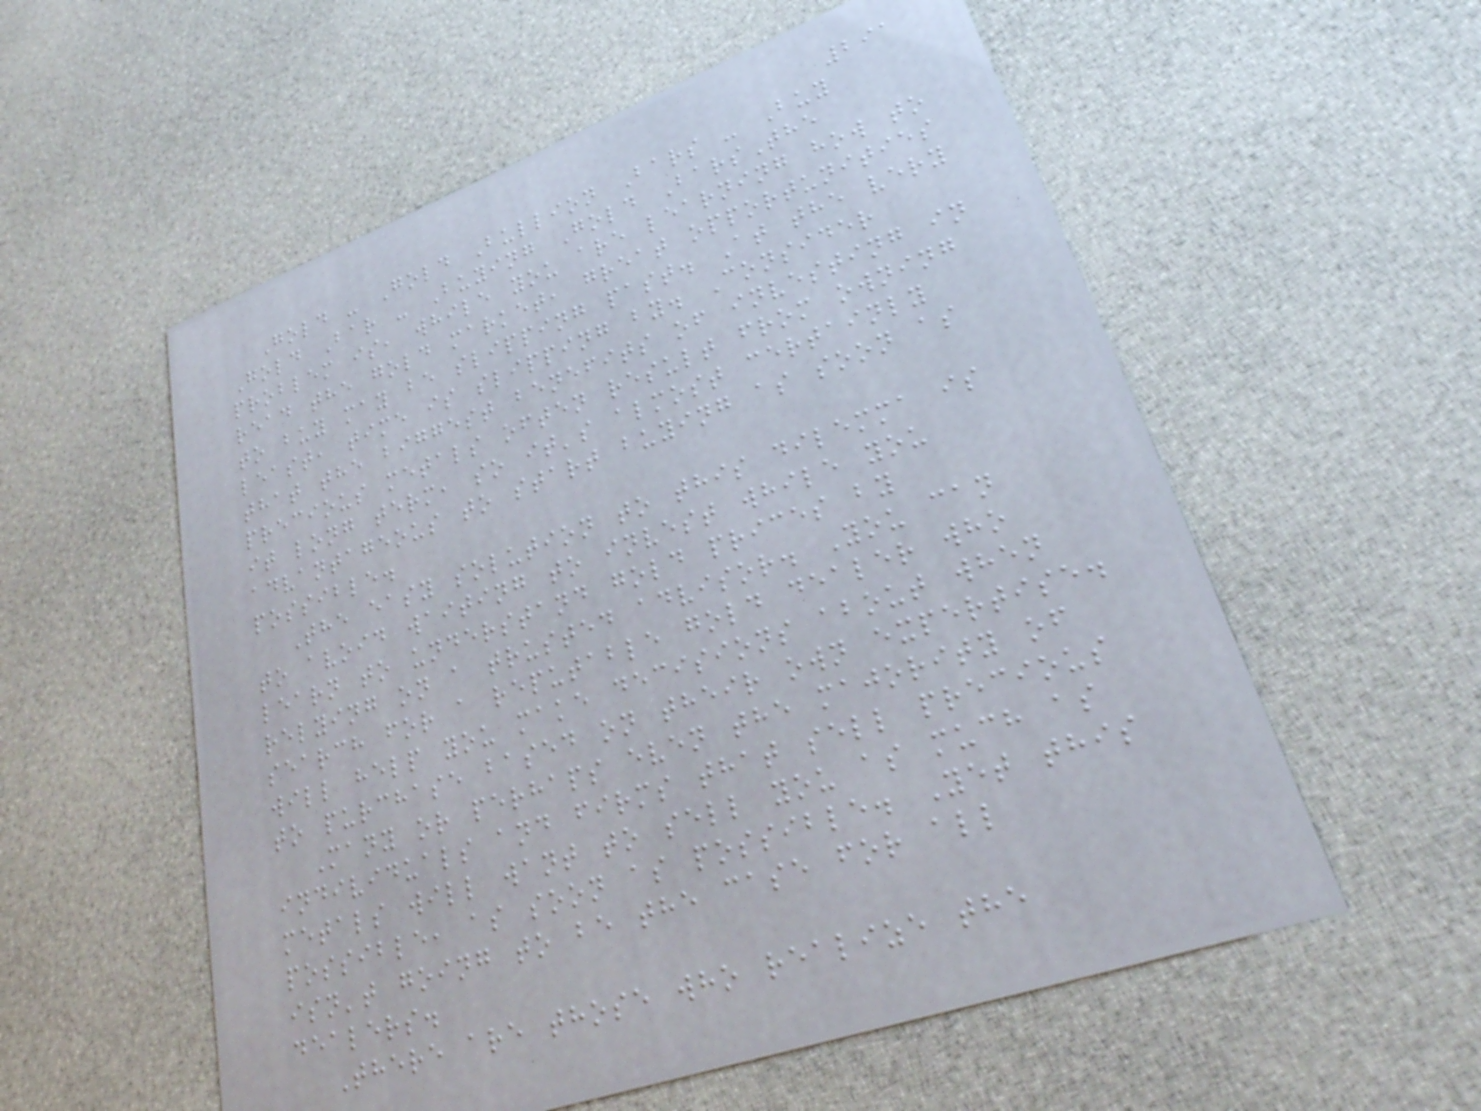291
Gold - Gold Bullion Bars - Buy
Gold Bar - Buying Gold BarsThe
problem is, while you are learning how to
read the gold market, great opportunities
to buy may be slipping past. At the very
least, time is slipping by. Consider
that the biggest benefits of investing in
precious metals often result from owning
it long term, so it's almost certainly
advantageous to start buying as soon as
possible.
The easy solution to this dilemma is
to avoid waiting to invest while you
learn to understand gold prices by
relying on a trusted advisor. You can
search for a reputable gold dealer who
will help you make decisions about when
to purchase based on their own expertise.
Many or perhaps even the majority of
individuals and firms that sell precious
metals will want to sell you as much as
possible, as soon as possible. Yet this
isn't going to be the case for all
dealers.
There are those who realize the
